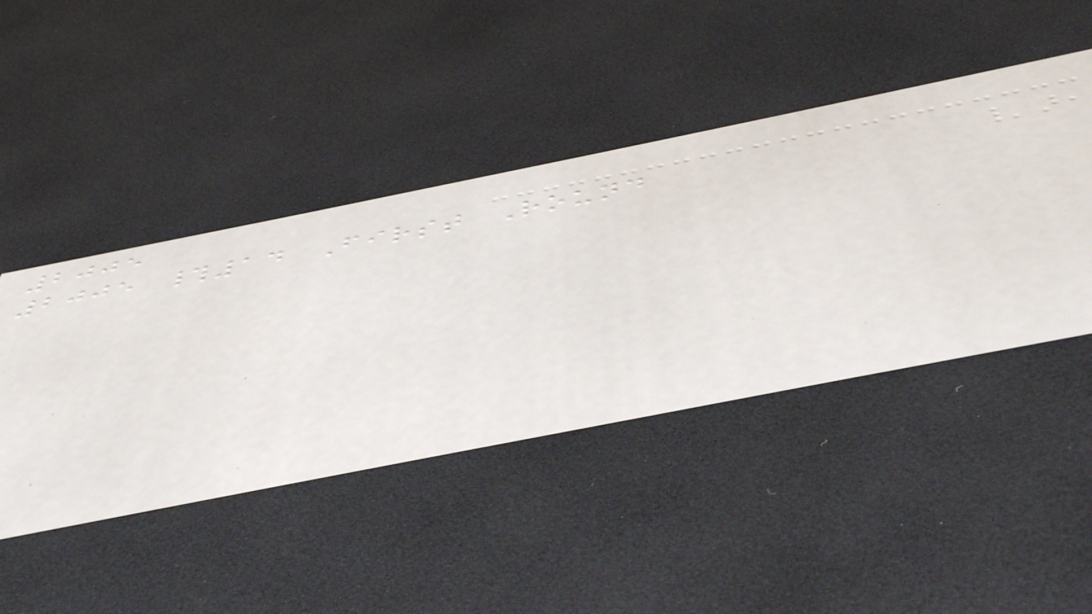2005
2005 #14 First Round
